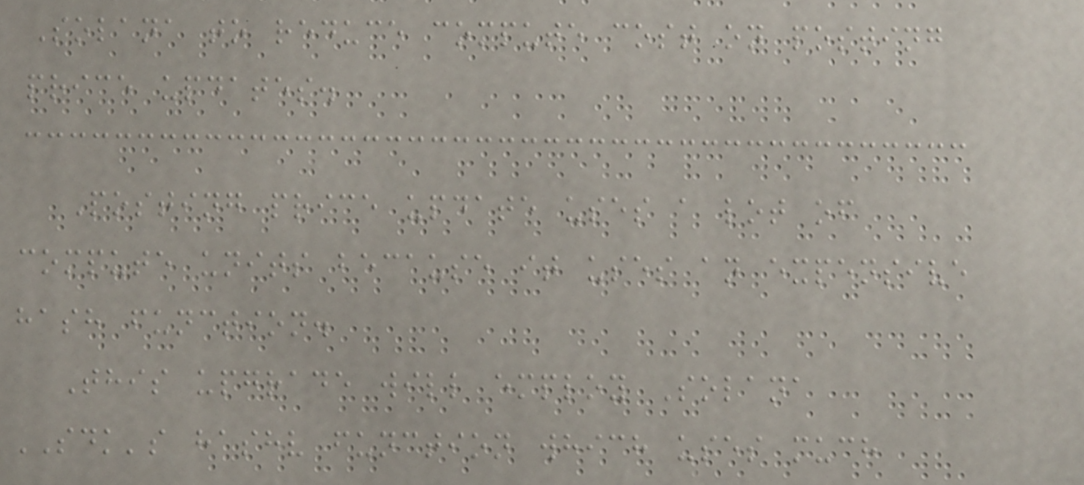Solana to reduce compute cost on posting
price updates.
Posting price update uses a lot of
compute units because it uses an expensive
hash function.
This upgrade will employ Solana
SDK's hashv function which uses much
